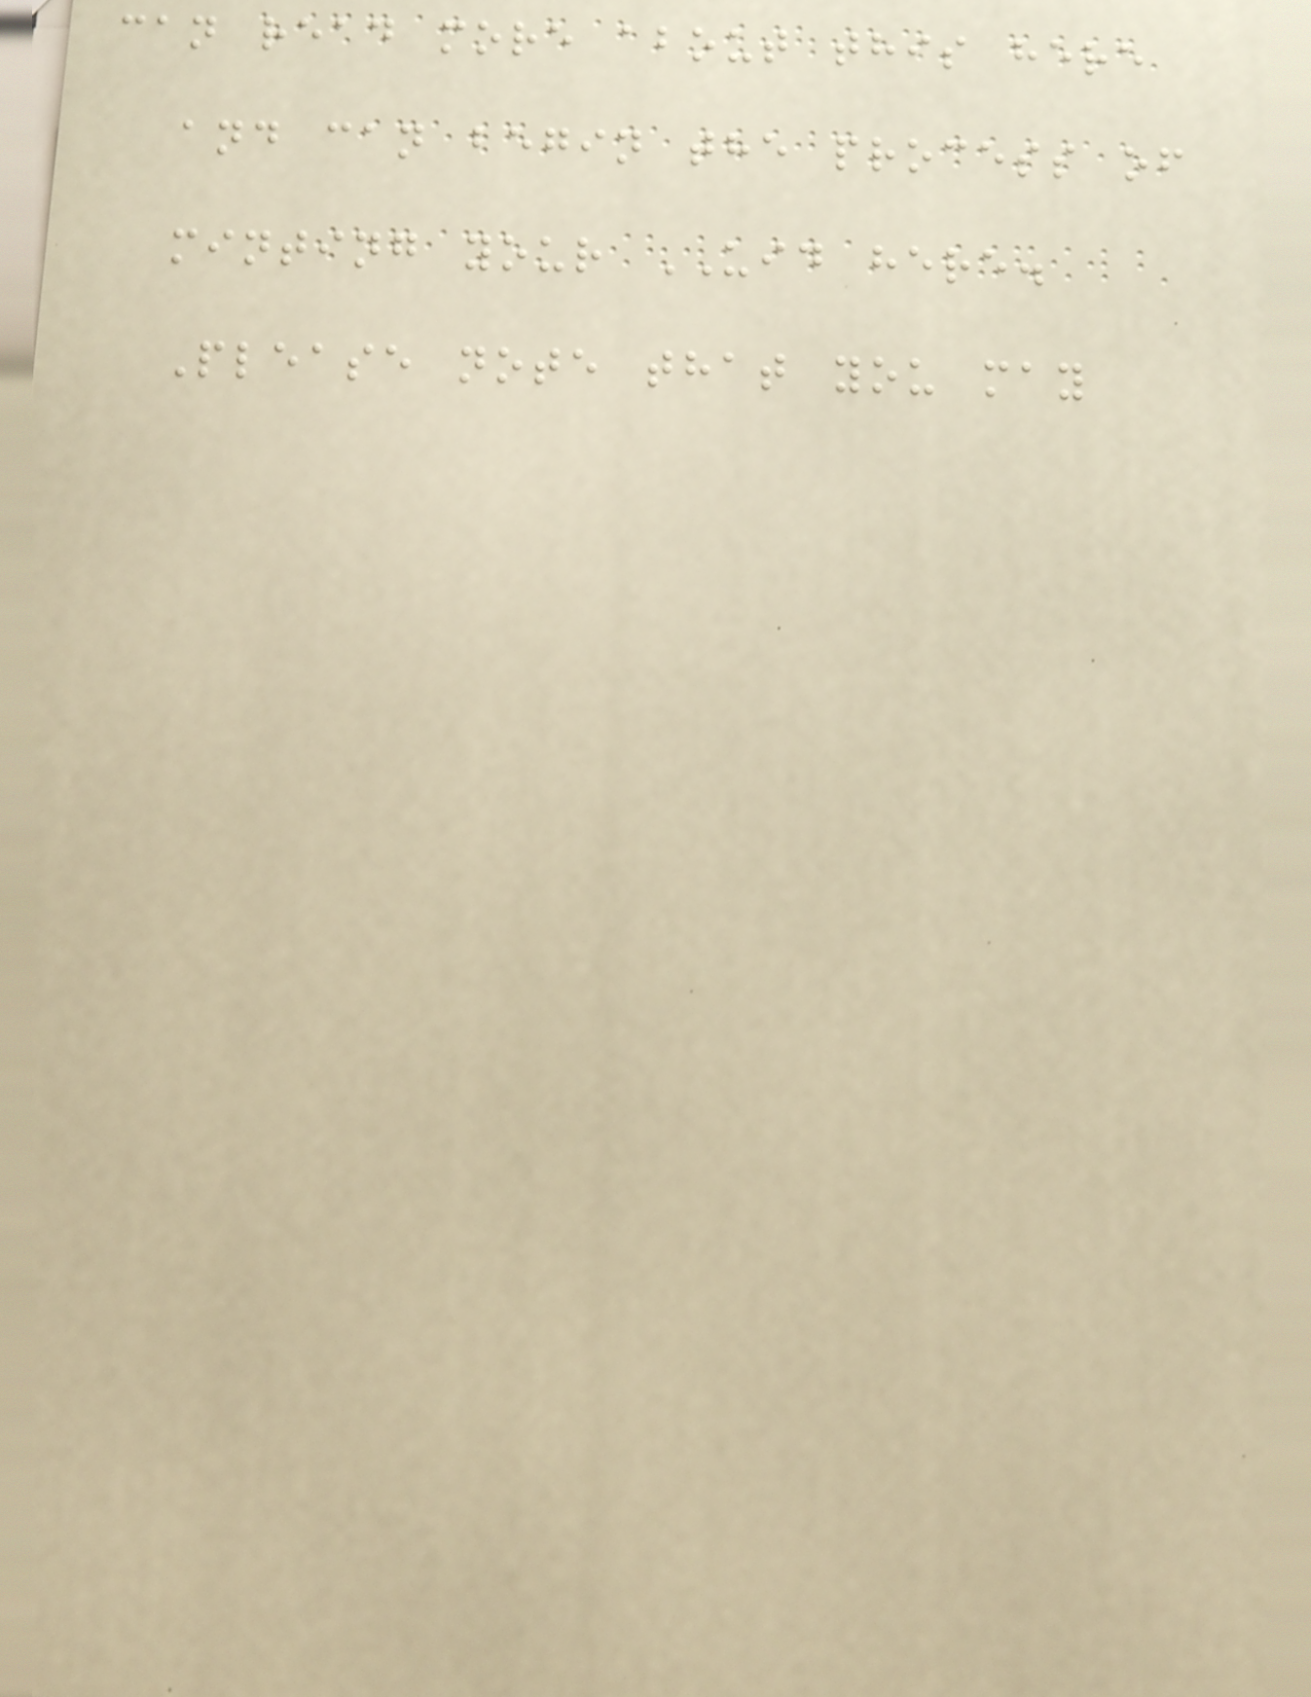can read more about this here
and can begin the process of
minting your UID here.
Please note that you may
